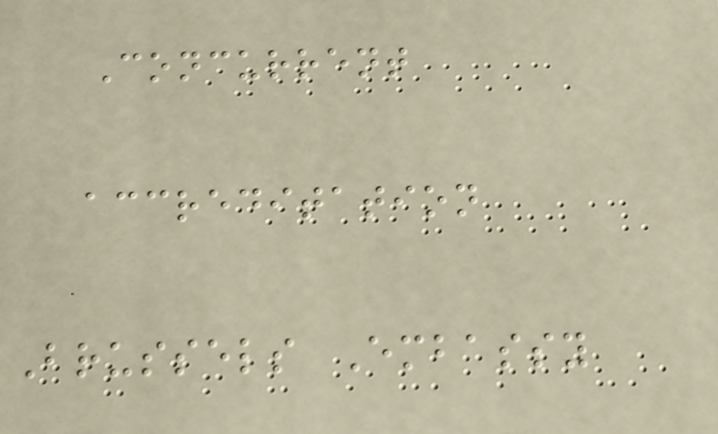Concurrent
accreditation
Brussels Embassy
